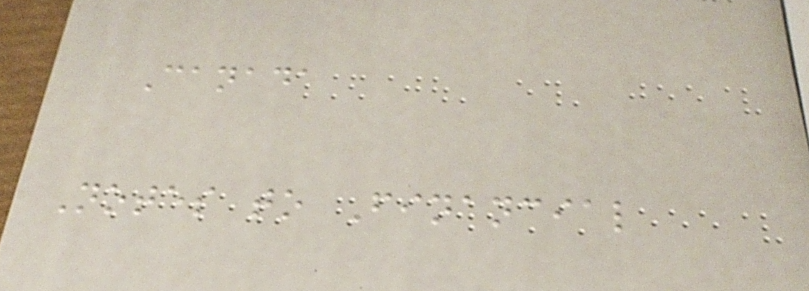Canada
Notes to Financial
